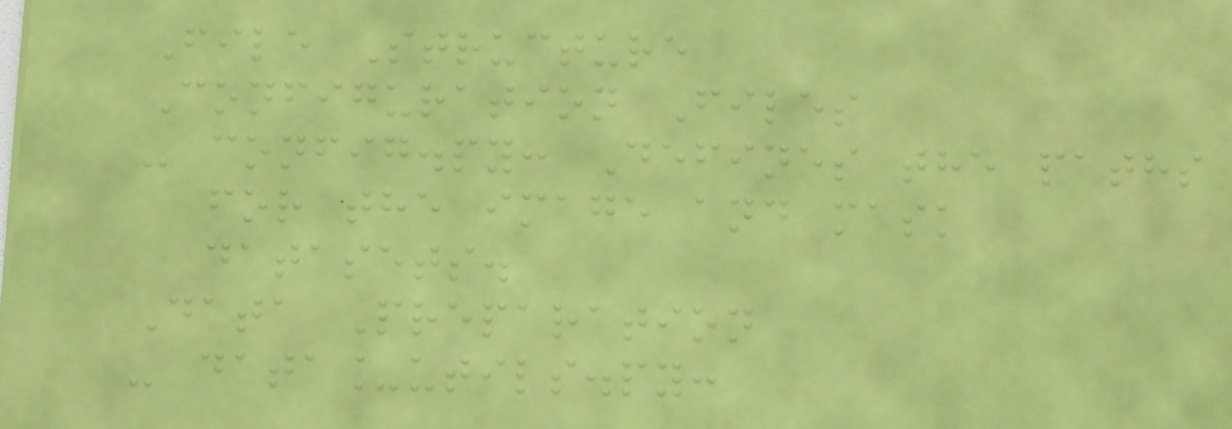File Structure
Configuration Files
- config.py: Defines the paths
for the image and mask
datasets.
Data Preparation
- data_utils.py:
